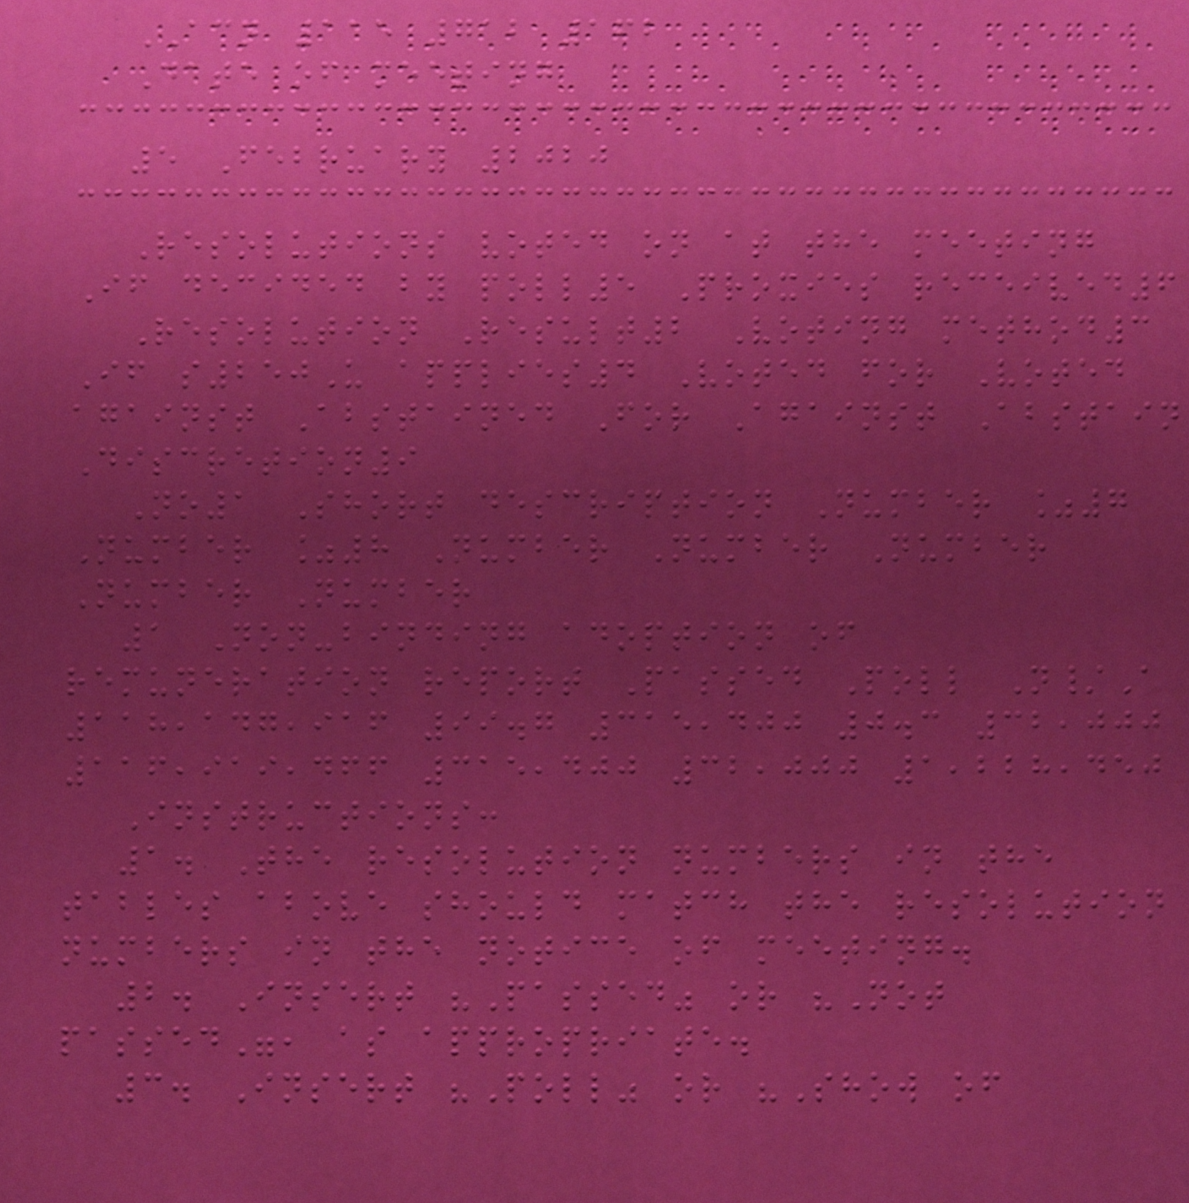ACN 115 712 162
Date of meeting
5 February 2020
Resolutions voted on at the meeting
If decided by poll5 Proxies received6
Resolution Result2 Voting method3
If s250U applies4 Voted for Voted
against Abstained For Against Abstain
Discretion9
No1 Short description Number %7
Number %8 Number Number Number
Number Number
1 Non-binding adoption of
remuneration report Passed Poll N/A
118,147,916 99.7 315,400 0.3 32,000
116,919,466 315,400 32,000 1,228,450
Instructions:
1. The resolution numbers in the
tables above should match the resolution
numbers in the notice of meeting.
2. Insert "Passed" or "Not
passed", as appropriate.
3. Insert "Poll" or "Show of
